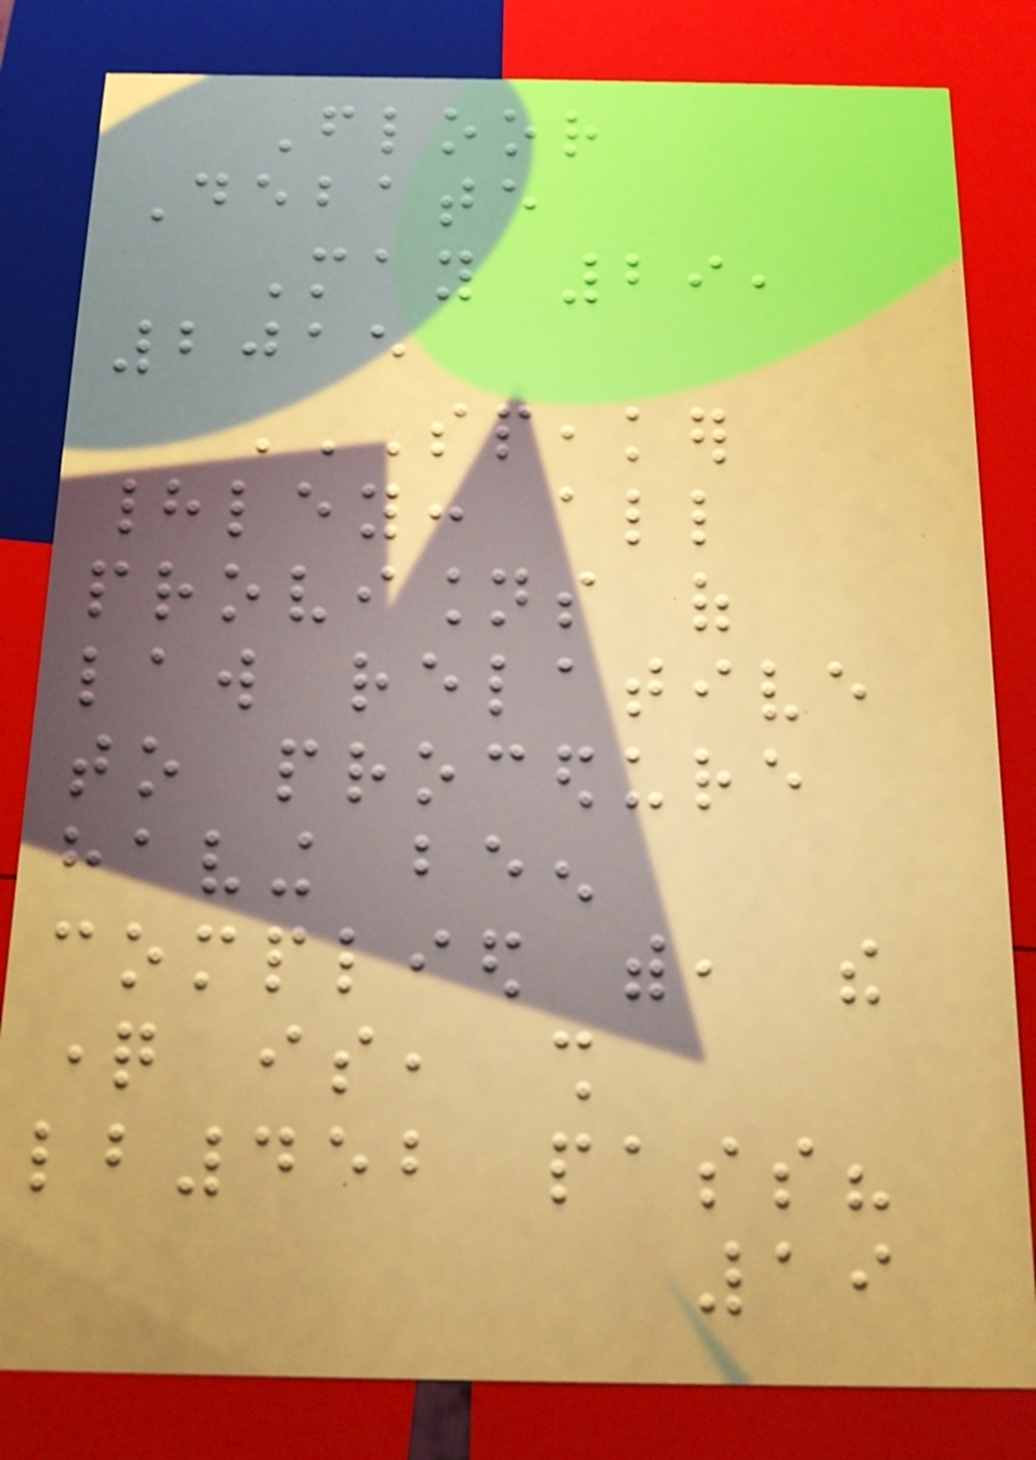Floor
Debate
May 29,
2015
SPEAKER
HADLEY: ALL
PROVISIONS OF
LAW RELATIVE
TO PROCEDURE
HAVING BEEN
COMPLIED WITH, THE
QUESTION IS, SHALL
LB452 PASS?
19
